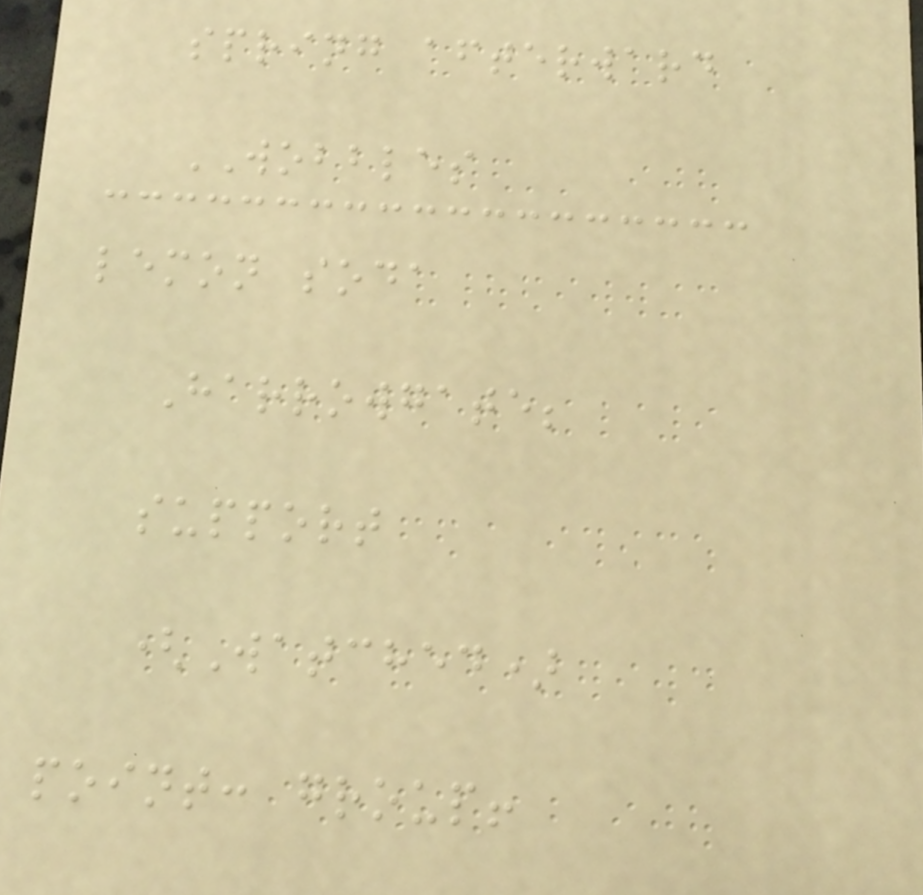spring afterward
WOBBLES
lemon soda
Harrowgate;
support
(Watched)
point: group!
